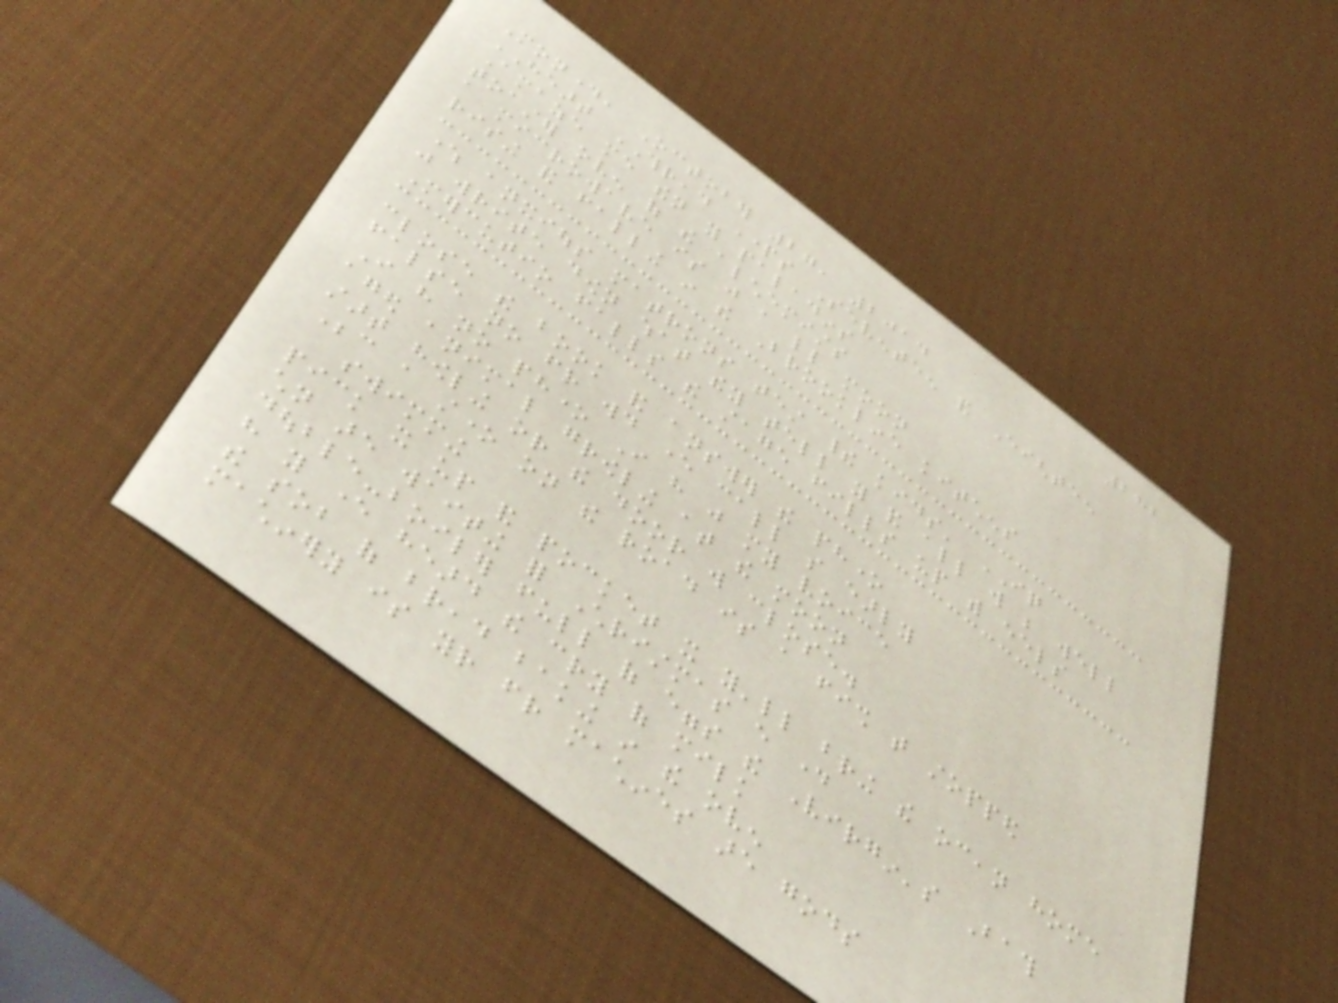282
Monday, October 27, 2014
HEART THREAD Parts Seventeen and Eighteen
Amaze me then you paladins
toaster oven of the alchemists
a microwave is just a little moon
rising and falling in the Brookline kitchens
where anxious matrons test their kids' IQ
just write down what they tell you and all will be well
Mercutio falls the stage fills up with eels
close the book and answer the phone
false no friend would ever call so early
I have no phone I have just my voice
aged animal growling at the moon
start howling or the door will close.
Because a stone on the road is a fish that stopped
swimming
pick it up and pocket it you'll bring the ocean home
children are waiting for Christmas every day
double-boiler full of eggs the Virgin's Bath
have you ever heard the cry of milk
the sob of bread baking in the oven
machinery is your friend machines are gods
